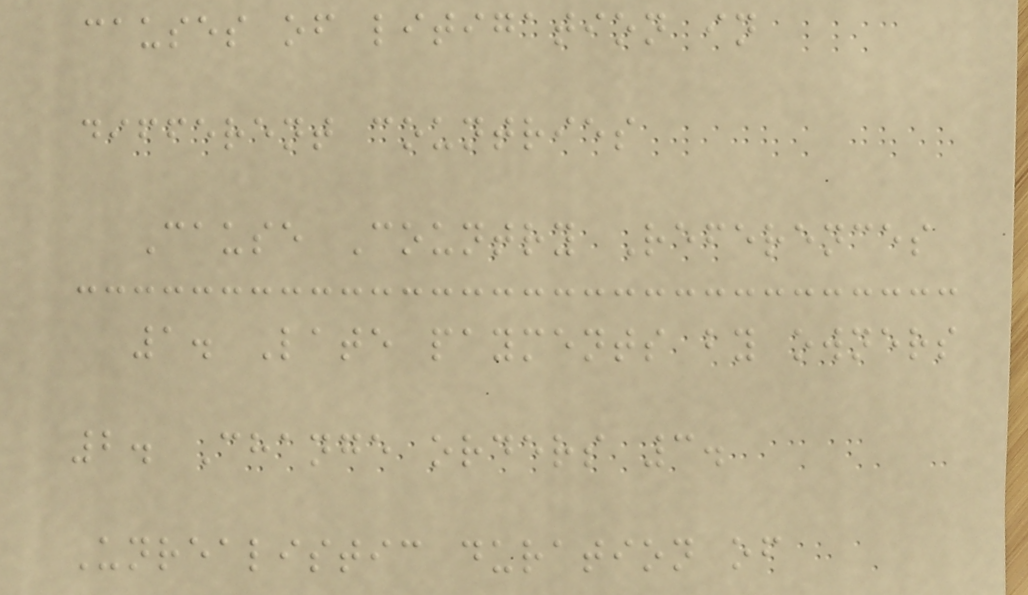causes of litigation in
different countries
Cause Country References
1. Late payments by owners
2. Change orders 3.
Unrealistic duration of
